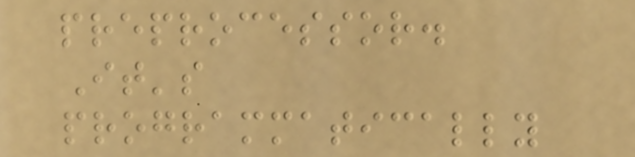preprocessor.
It's
programmatically
